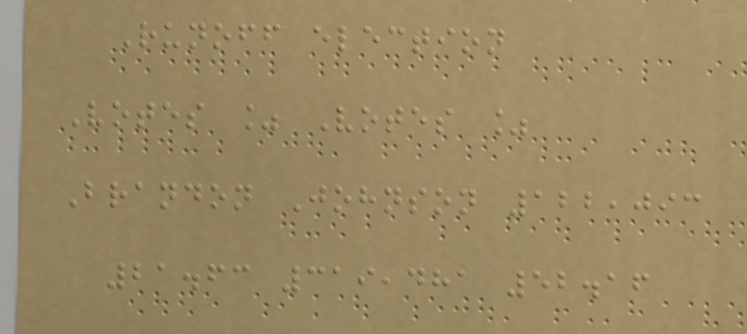Runoff election
Votes % Votes %
Brandon Johnson 122,093
21.63 319,481 52.16
